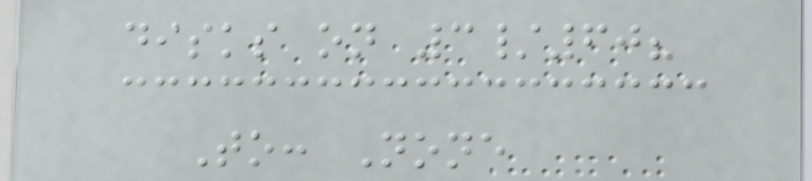disks on 3/60?
To: None
